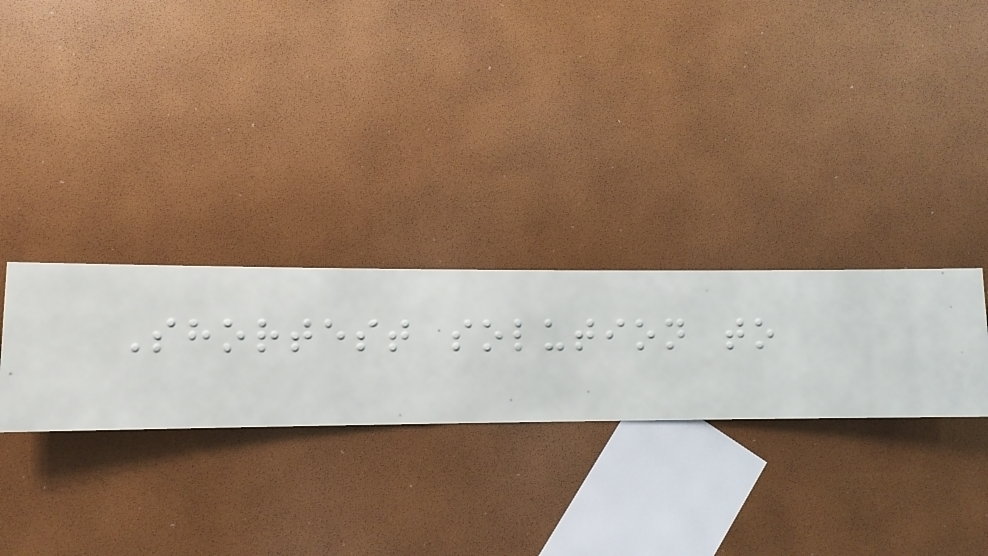Shortest solution to
